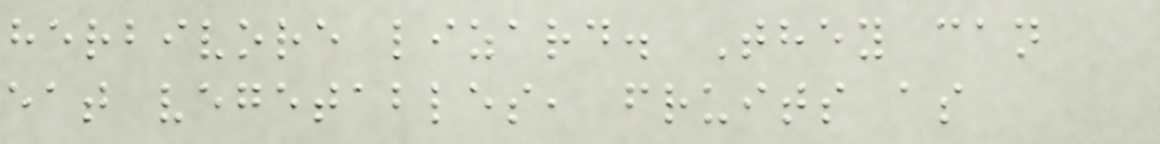herbivore lizard. They can
eat vegetables, fruits as
